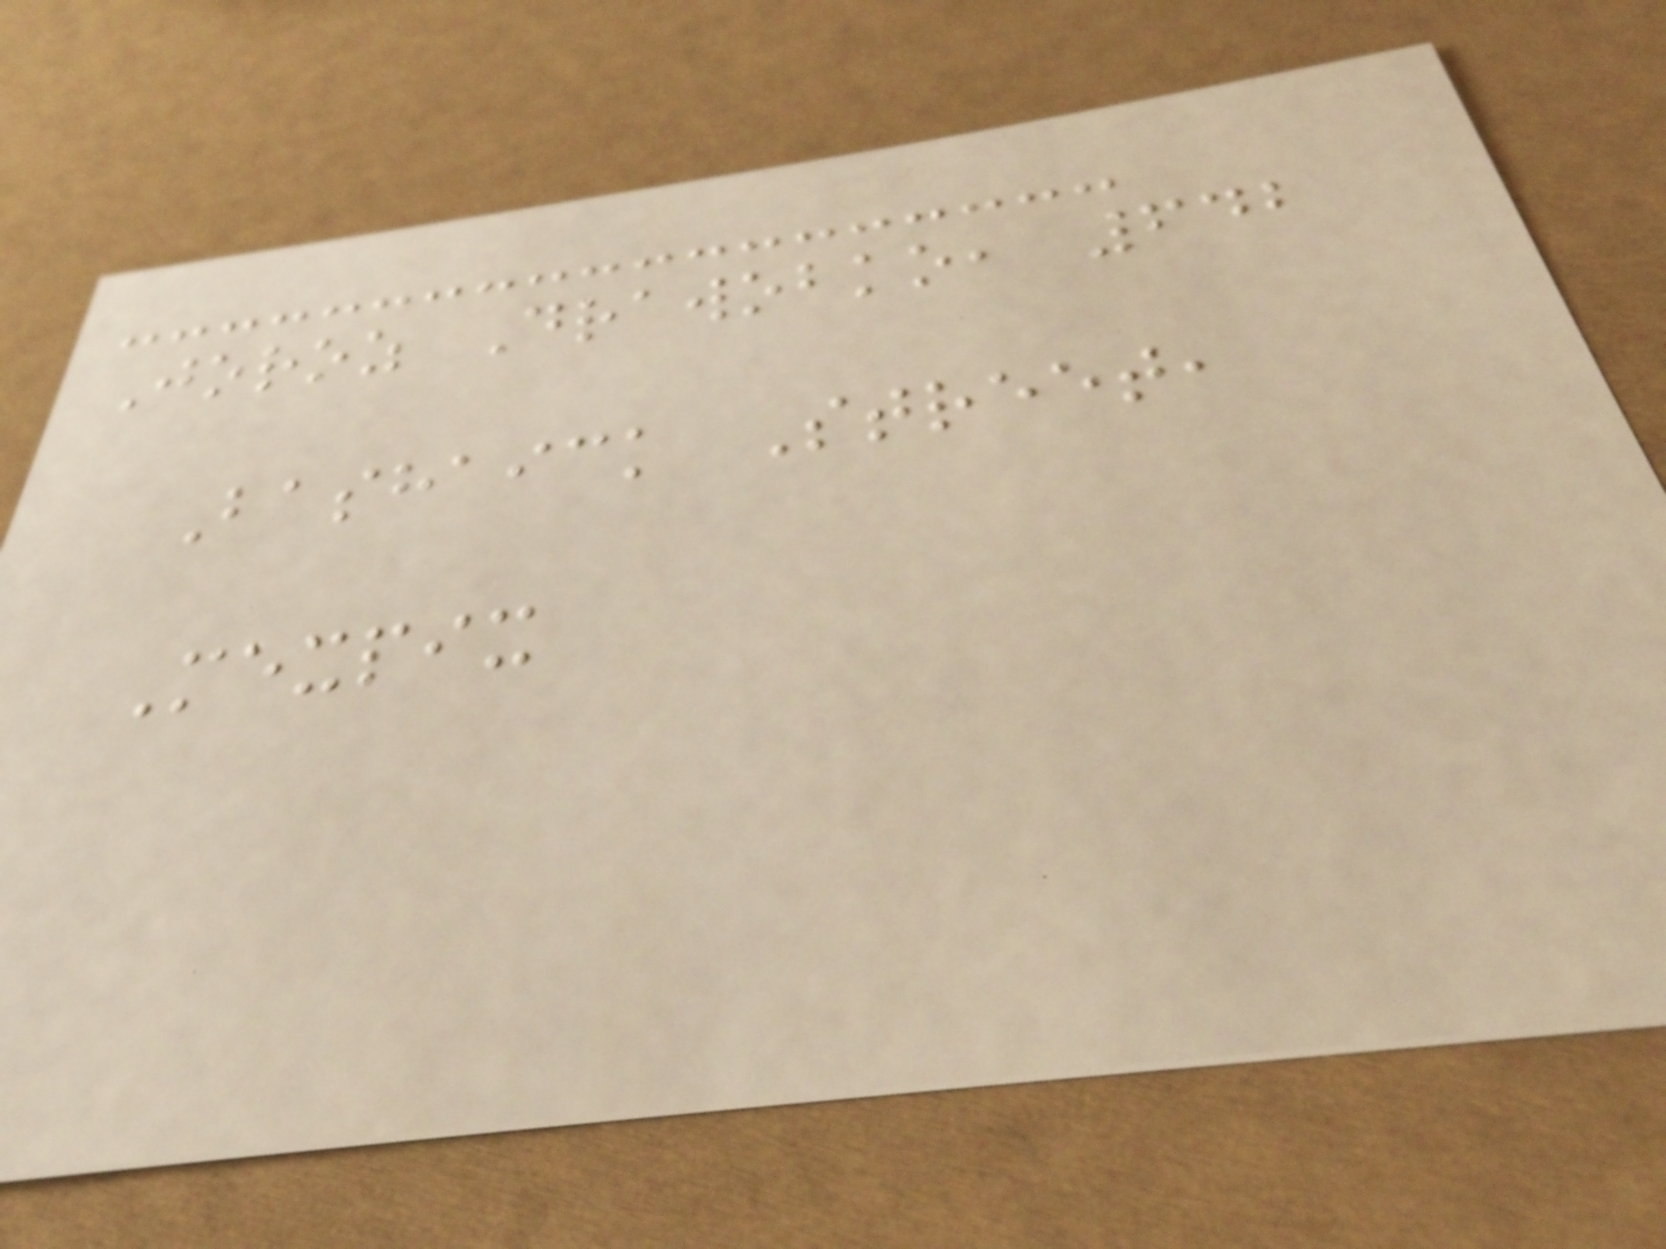Joroz Drawobko, 642
Bashaick Street,
Mexpix
